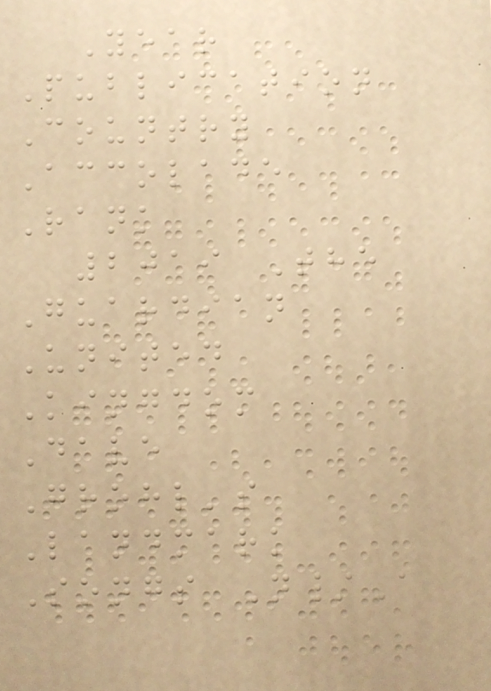Year
Publication
Country
Accolade
Rank
2019 The
Guardian
United
Kingdom
Dave
Grohl's
Landmark
Songs N/A
